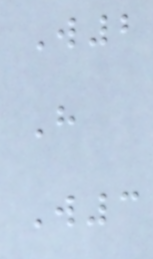W2
H
W3
